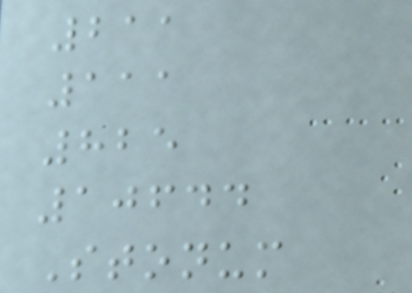211
111
825
10644
Stonum
